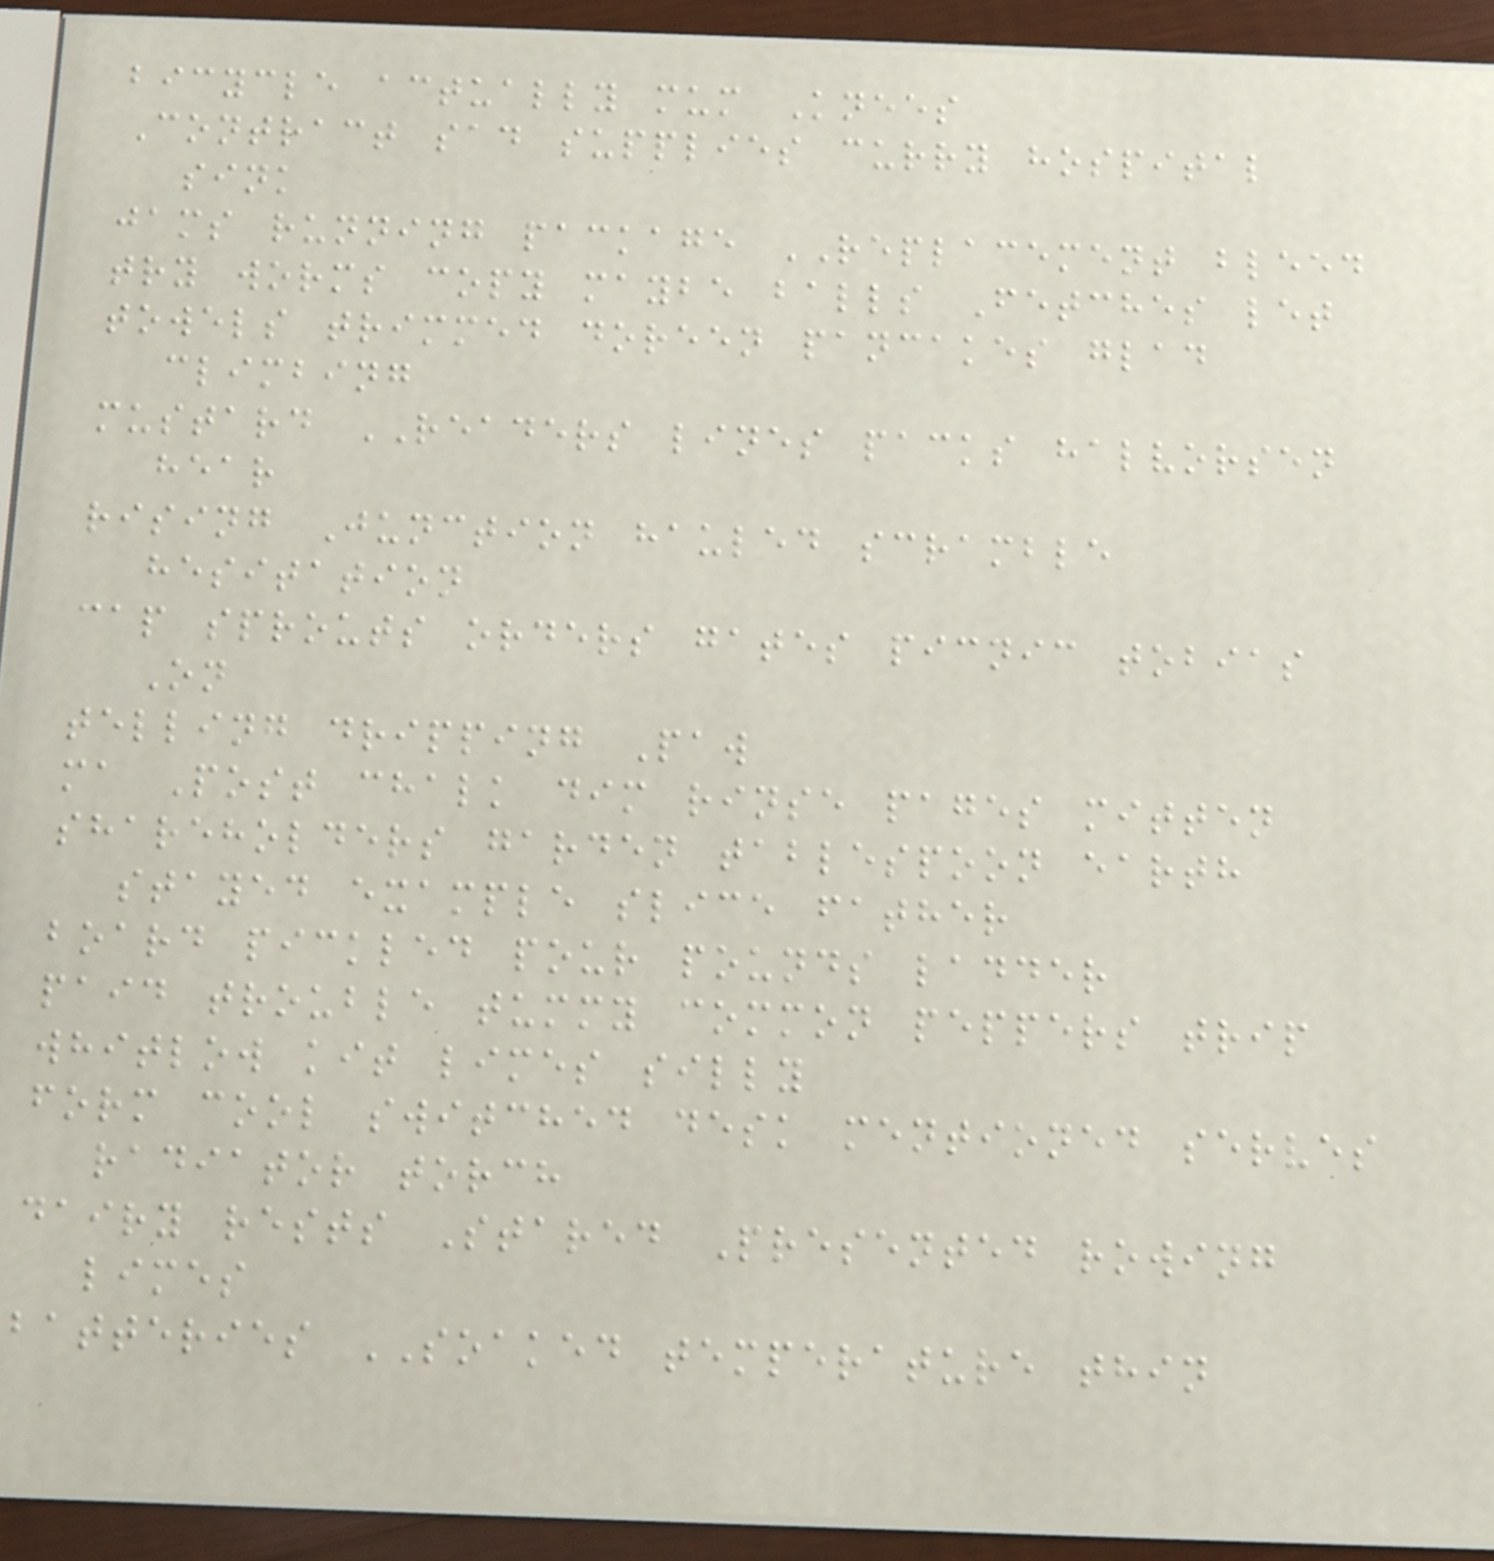bicycle actually mum Knees
Contract sad supplies curry hospital
sink
jams running package REPLACEMENT bleed
try worms copy maybe balls Fetches let
towels trimmed doreen pancakes glad
climbing
mustard READERS lines packs halvorsen
hear
rising Junction hauled scramble
hesitation
cap sprouts orders gates picnic tobias
On
telling dripping Paw
ma Post chalk dim rinse pages mitten
shareholders garden tablespoon earth
stayed example slice father
board pickled pour pounds ladder
paid trouble tummy common peppers trip
whitlow kit limes silly
form cool switched desk mentioned serves
radiator torch
dairy rests Stared Presented rowing
limes
batteries SOAKED temperature thin
